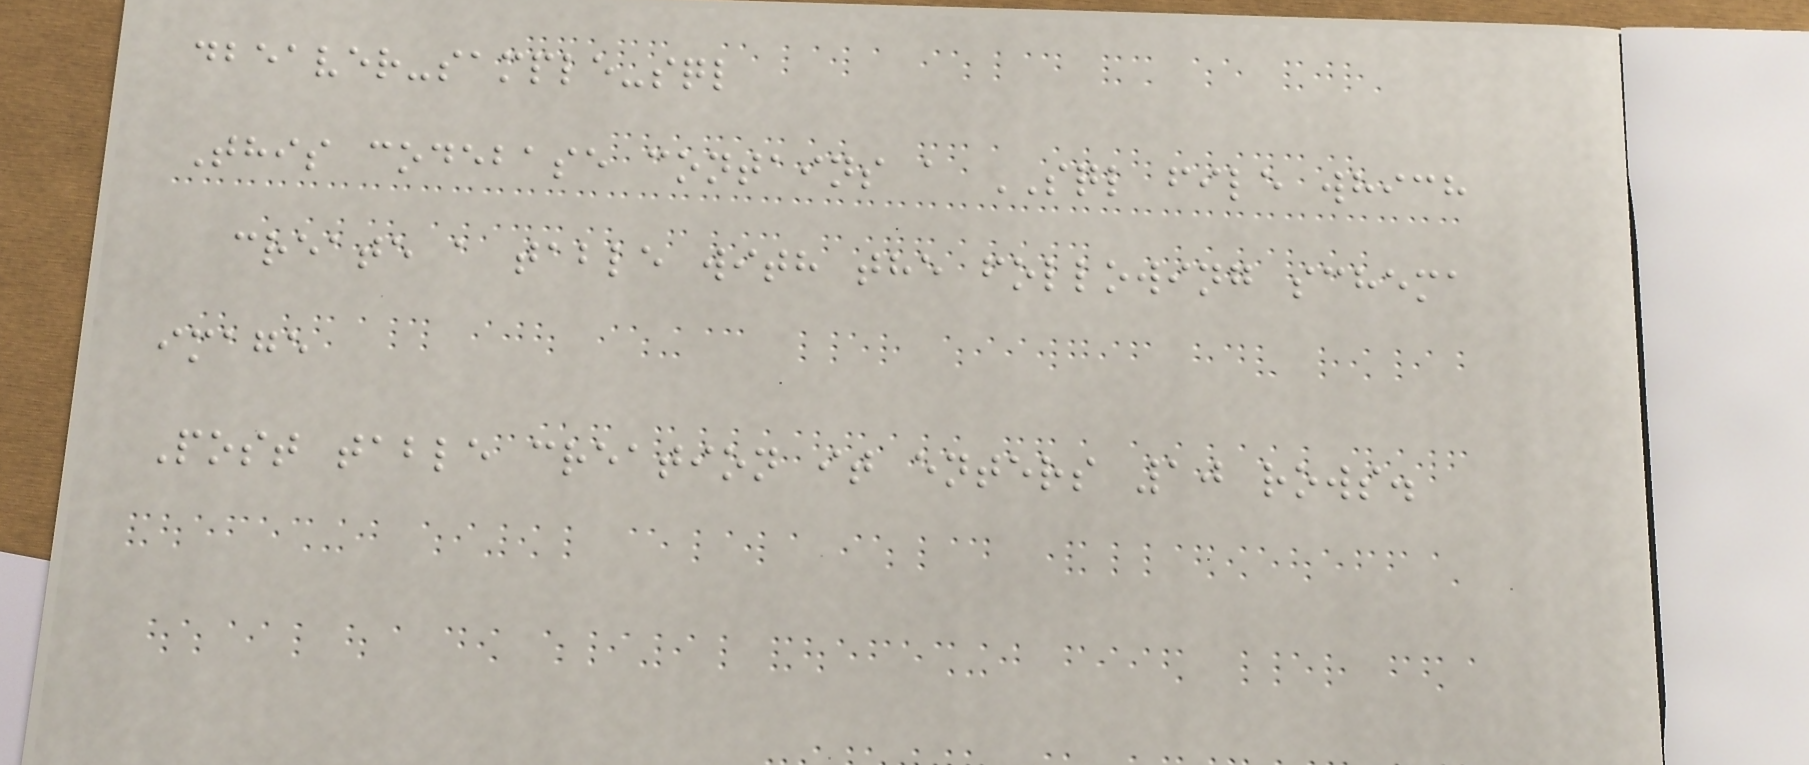dbeaver-sample-sql
This codebase contains a SQL file which
create a table with the following schema
image
Post table creation it enters 10 rows.
